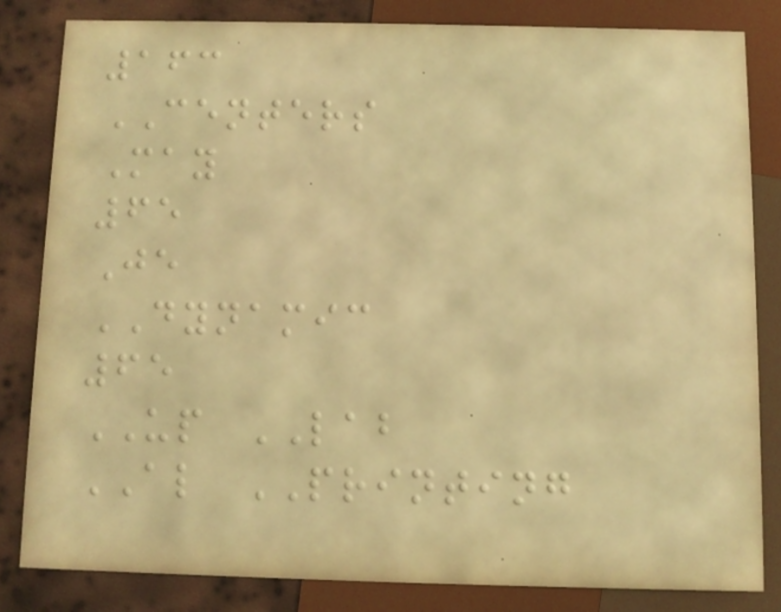163
CENTERS
May
65
Je
DYNAMIC
65
UP LAB
AL PRINTING
